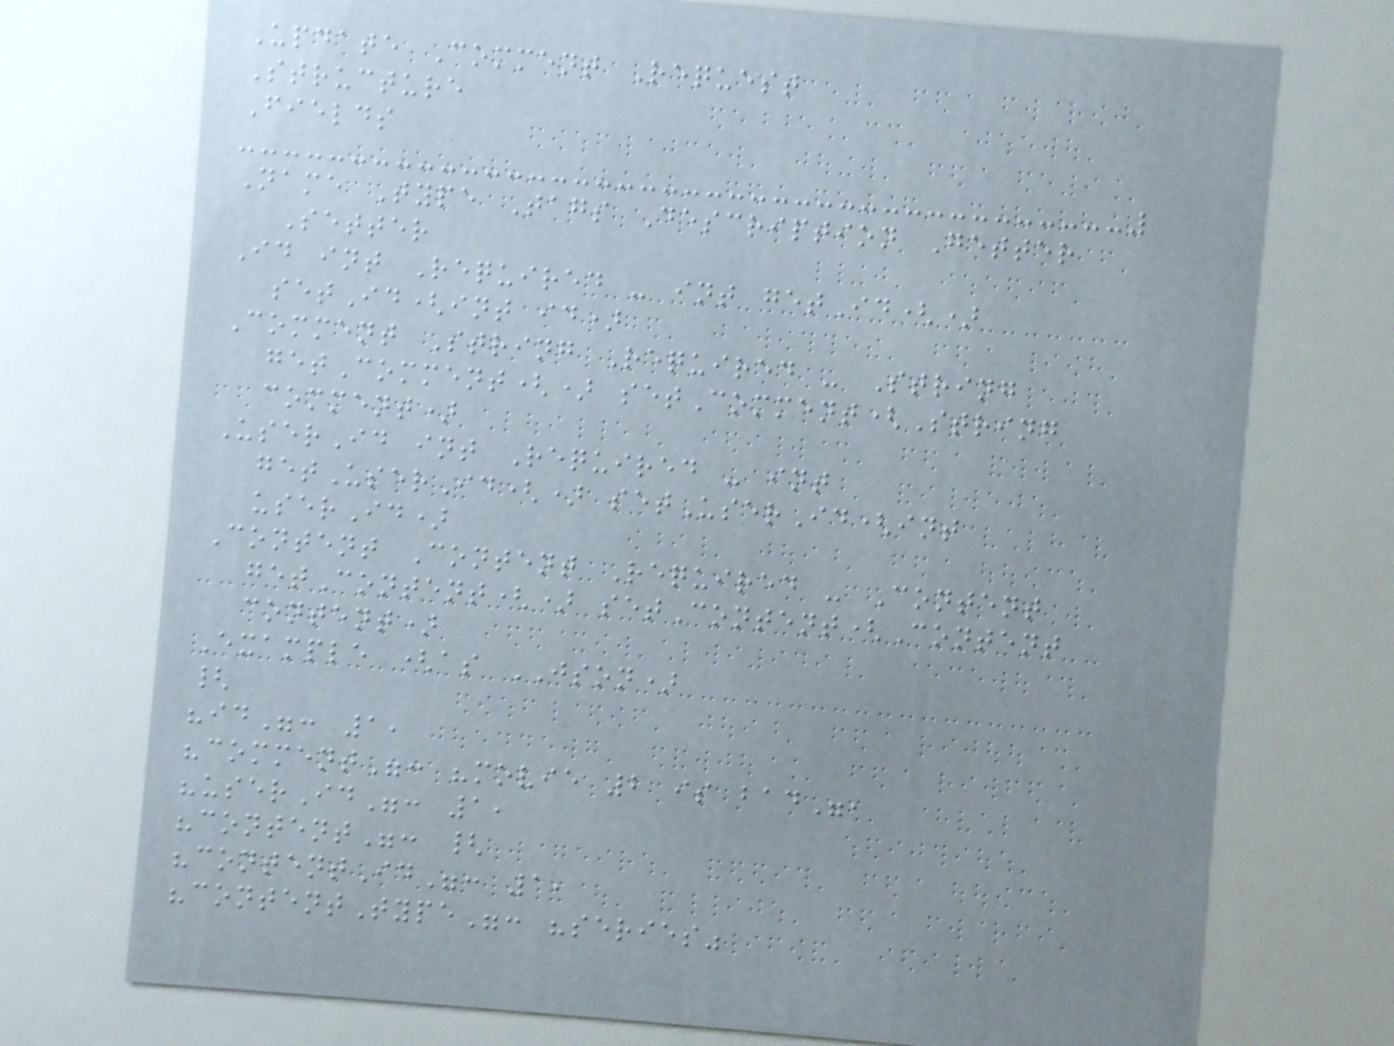Update Comment Request
Structure
Fields
Name Type Tags Description Getter
Setter
Id int Required - int getId()
setId(int id)
Comment String Required - String
getComment() setComment(String
comment)
UserId int Required - int
getUserId() setUserId(int
userId)
Content Content Required - Content
getContent() setContent(Content
content)
Example (as JSON)
{
"id": 1,
"comment": "movie 2 is bad",
"userId": 1,
"content": {
"contentId": 1,
"contentType": "series"
